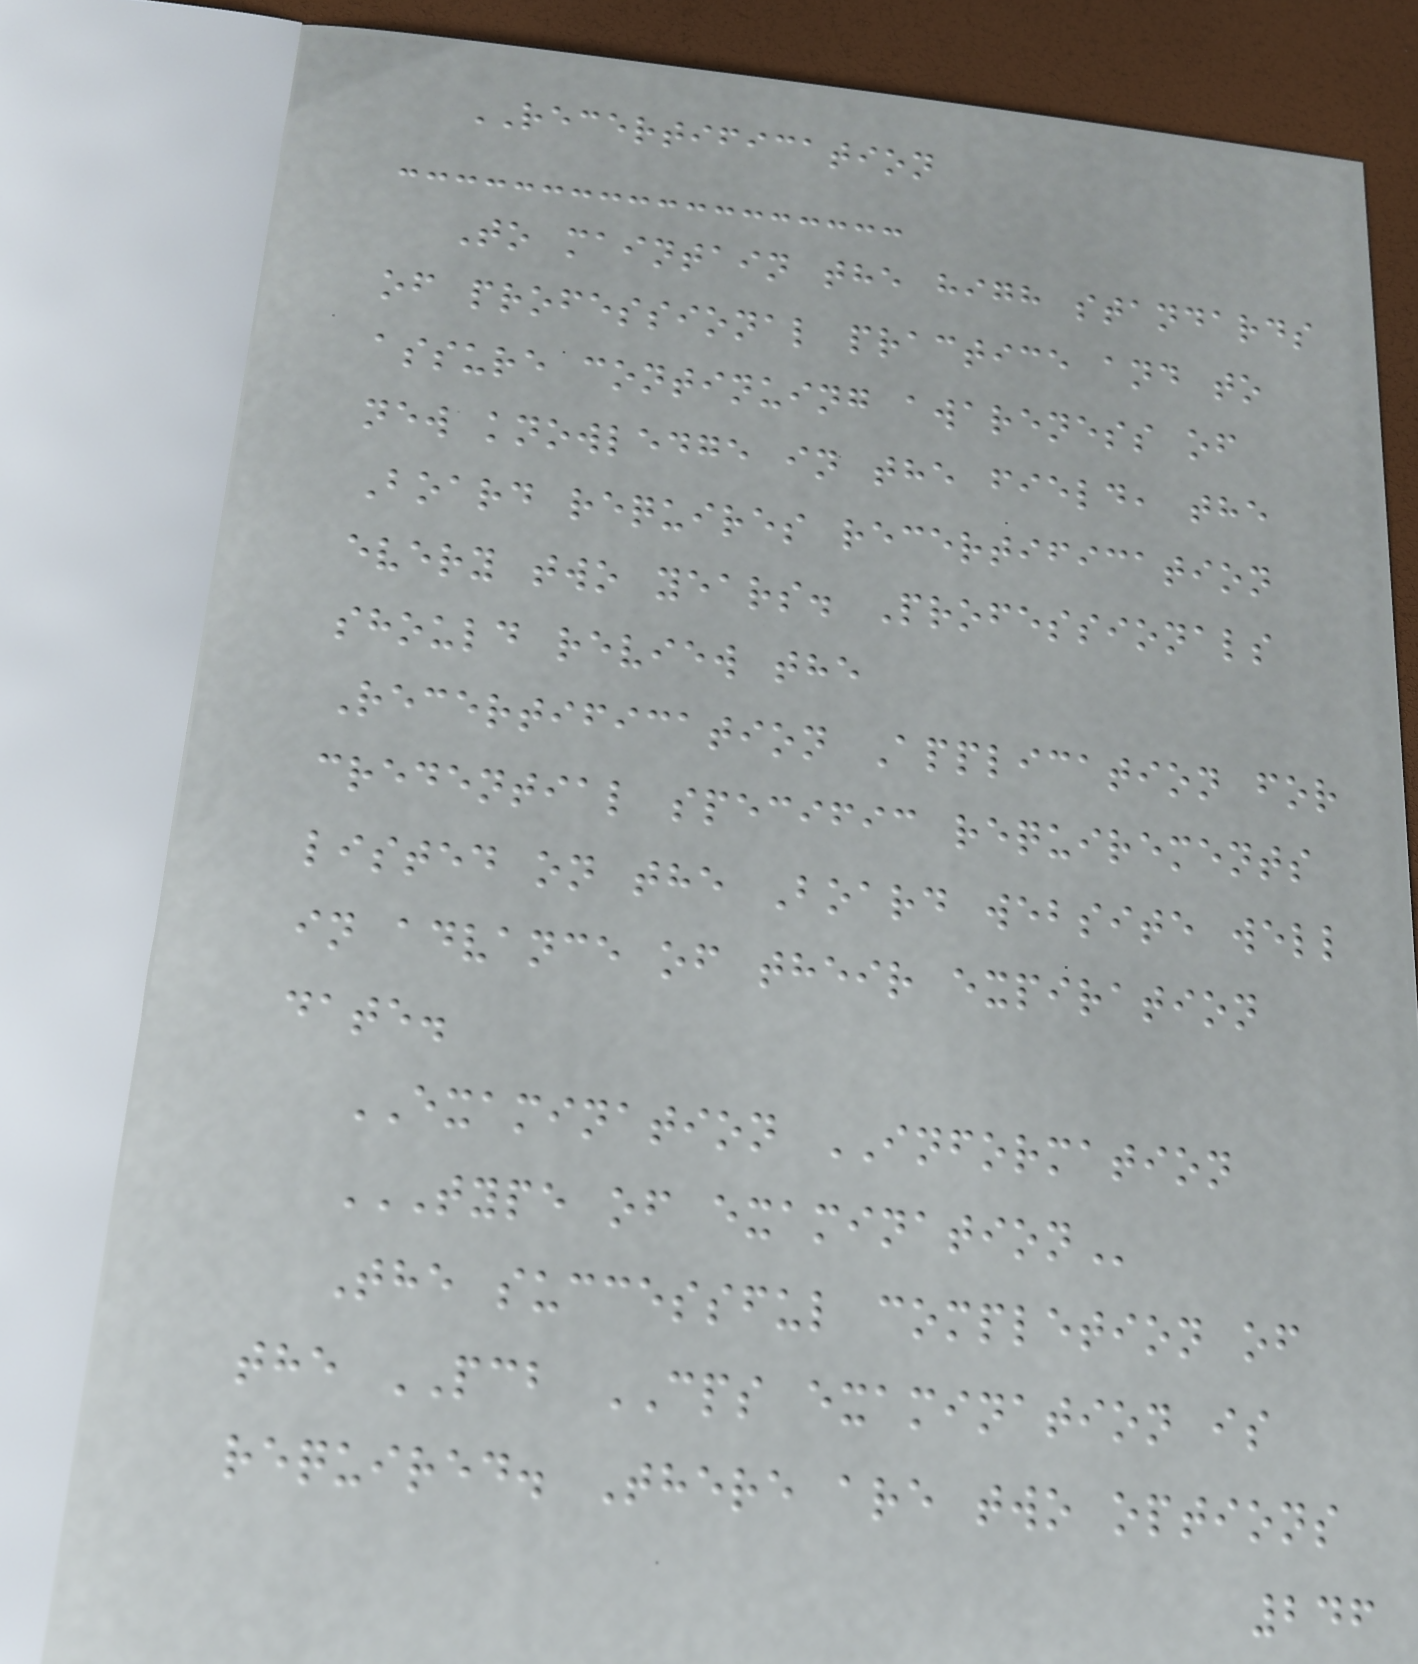RECERTIFICATION
To maintain the high standards
of professional practice and to
assure continuing awareness of
new knowledge in the field, the
Board requires recertification
every two years. Professionals
should review the
Recertification Application for
credential specific requirements
listed on the Board website well
in advance of their expiration
date.
EXAMINATION INFORMATION
TYPE OF EXAMINATION
The successful completion of
the PCB CPS examination is
required. There are two options
246
